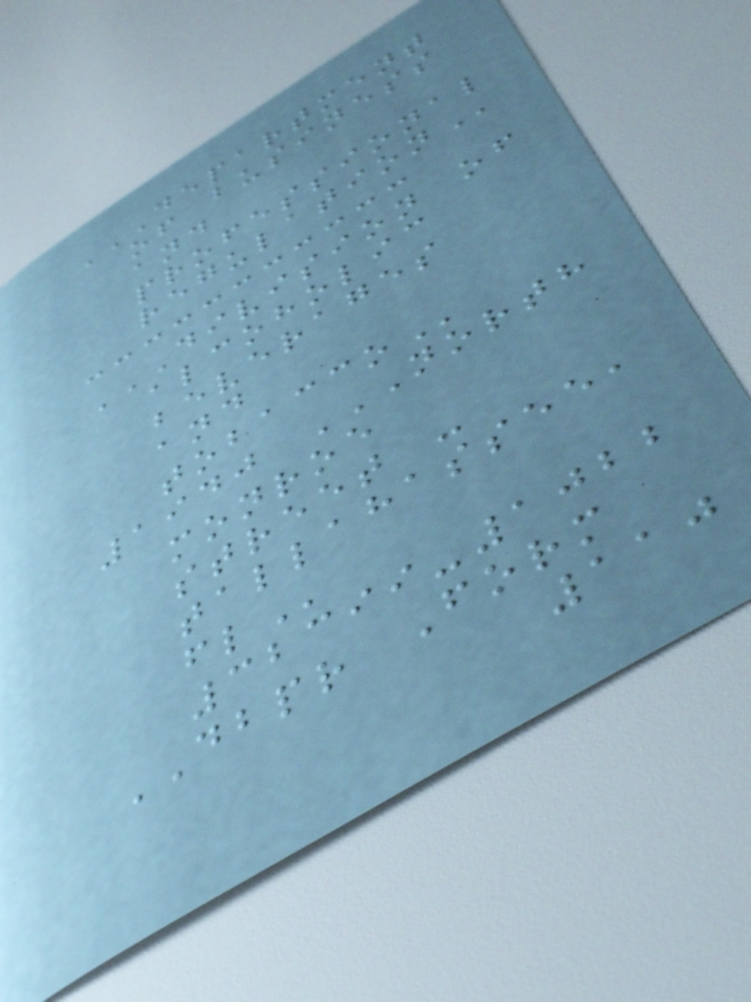DEPARTMENT
OF BUSINESS
AND
PROFESSIONAL
REGULATION
DIVISION OF
ALCOHOLIC
BEVERAGES
AND
TOBACCO
1940 NORTH
MONROE
STREET -
TALLAHASSEE,
FL
32399-1022
DBPR Form
110
